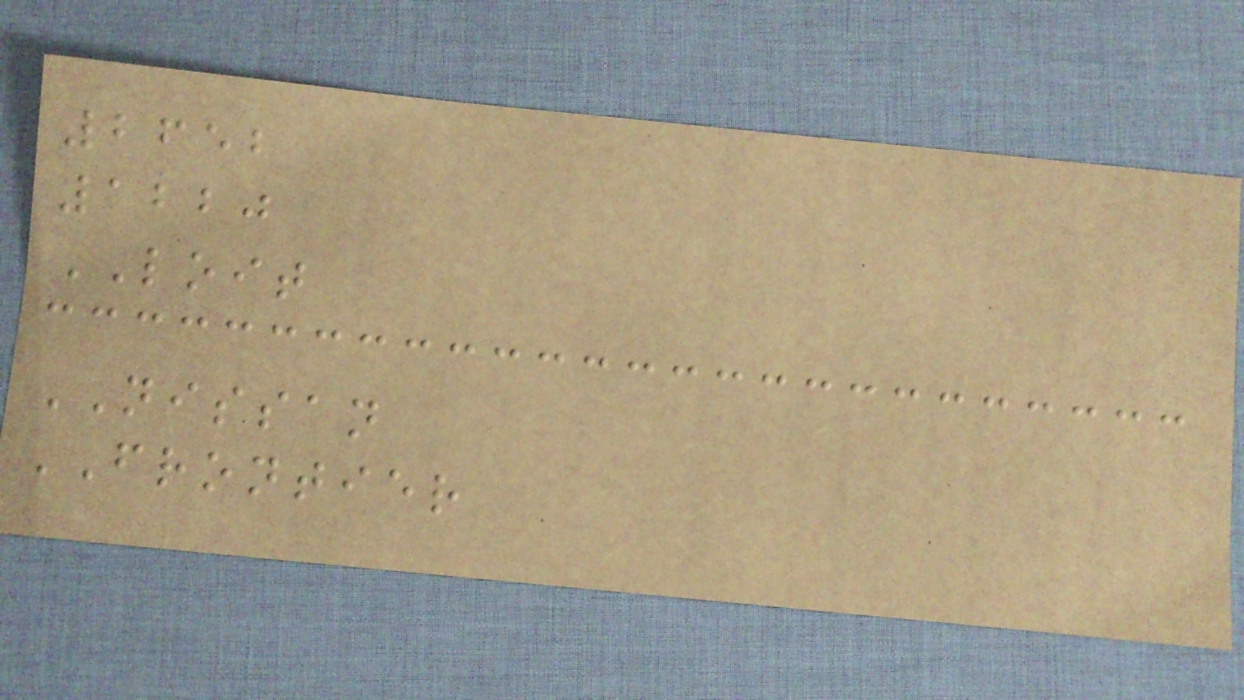2652
1220
LOIT
NISSAN
FRONTIER
